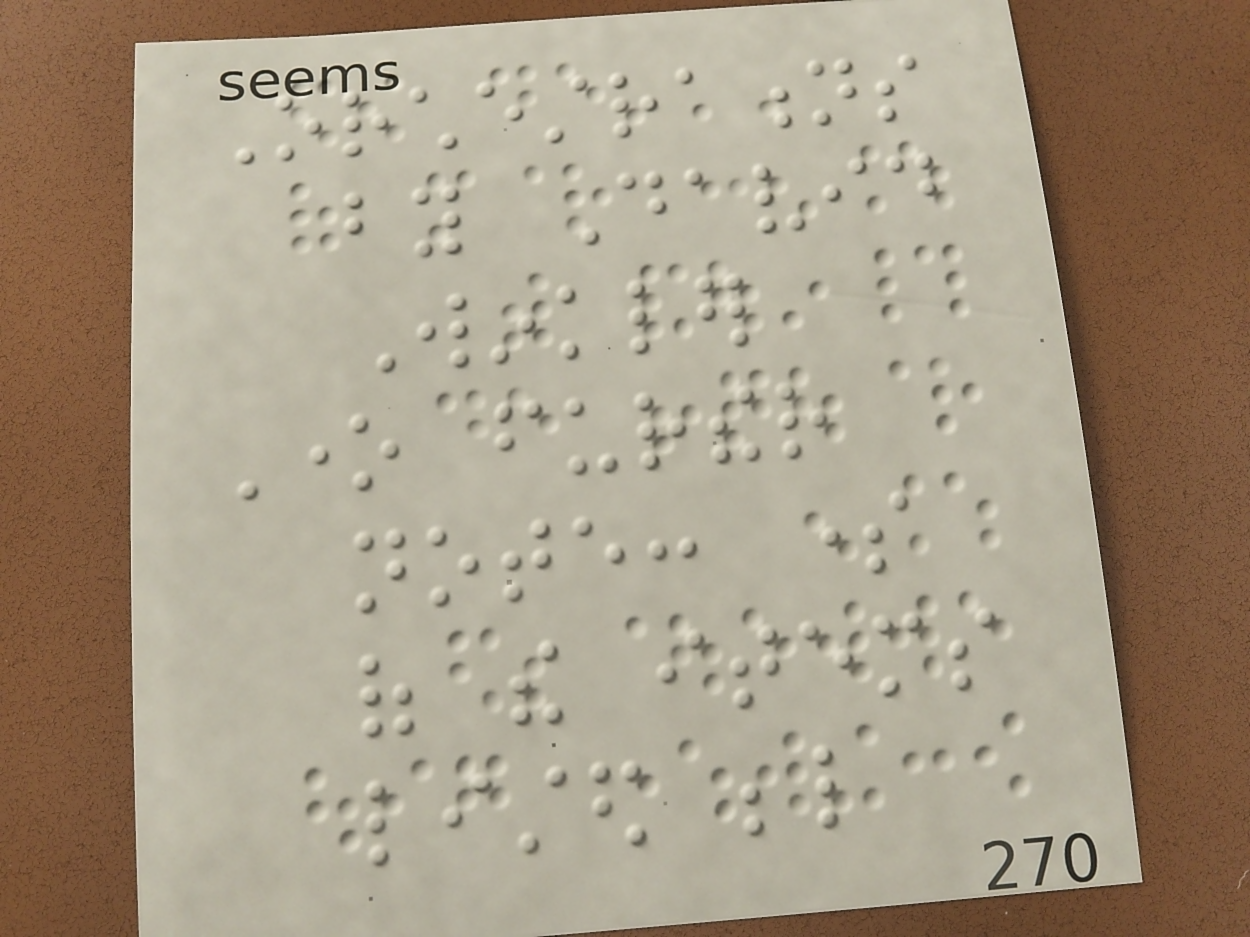Orchestrations
by David
Winkler
One further
note: some
of the items
listed below
